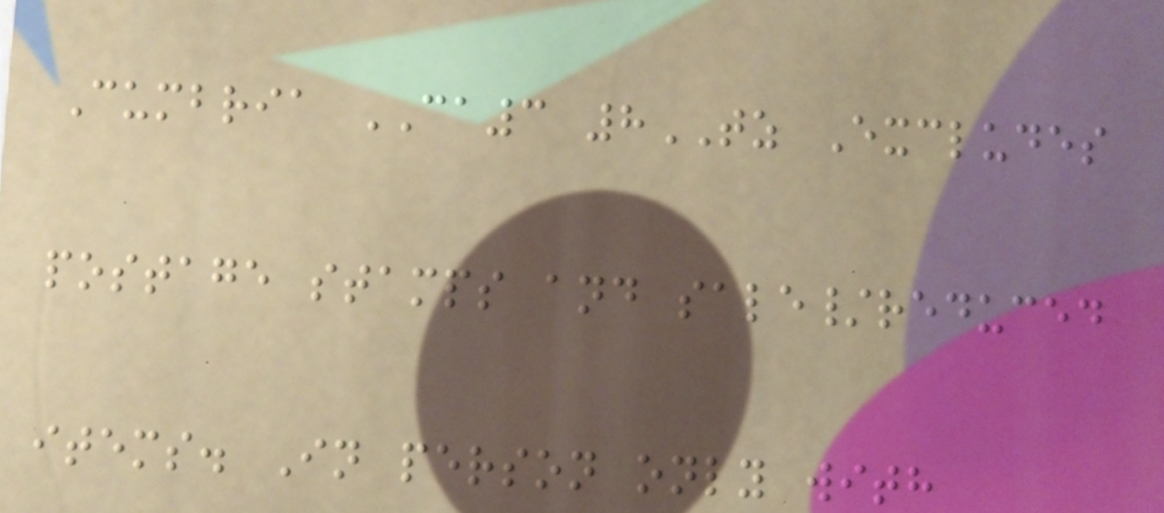Cumbria CA3 8TZ Excludes
postage stamps and sale/reduced
items. In person only with
